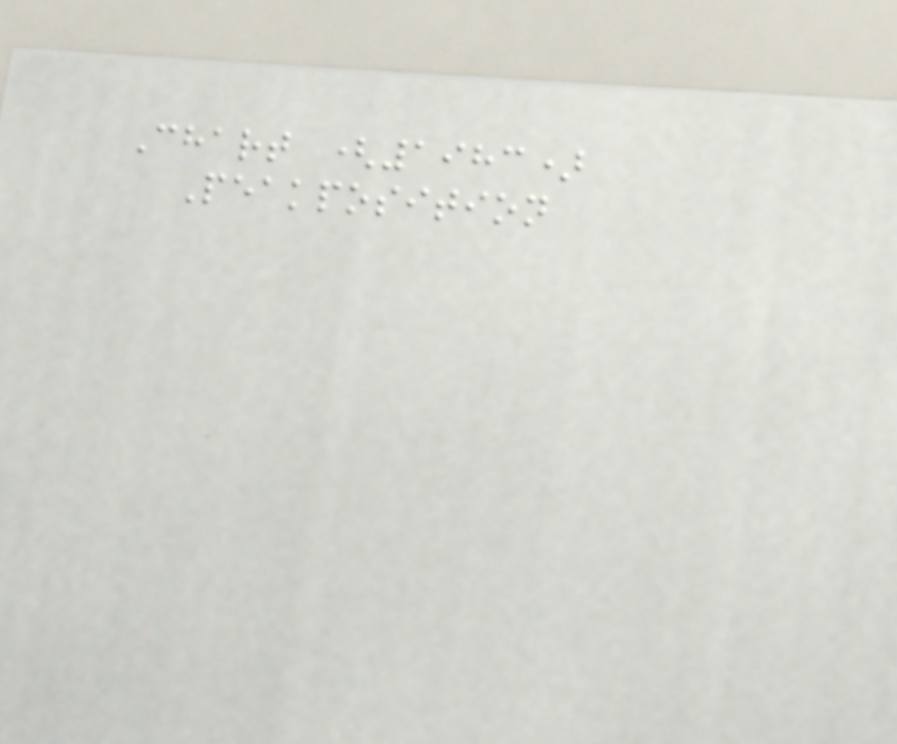Chart (1983)
Peakposition
